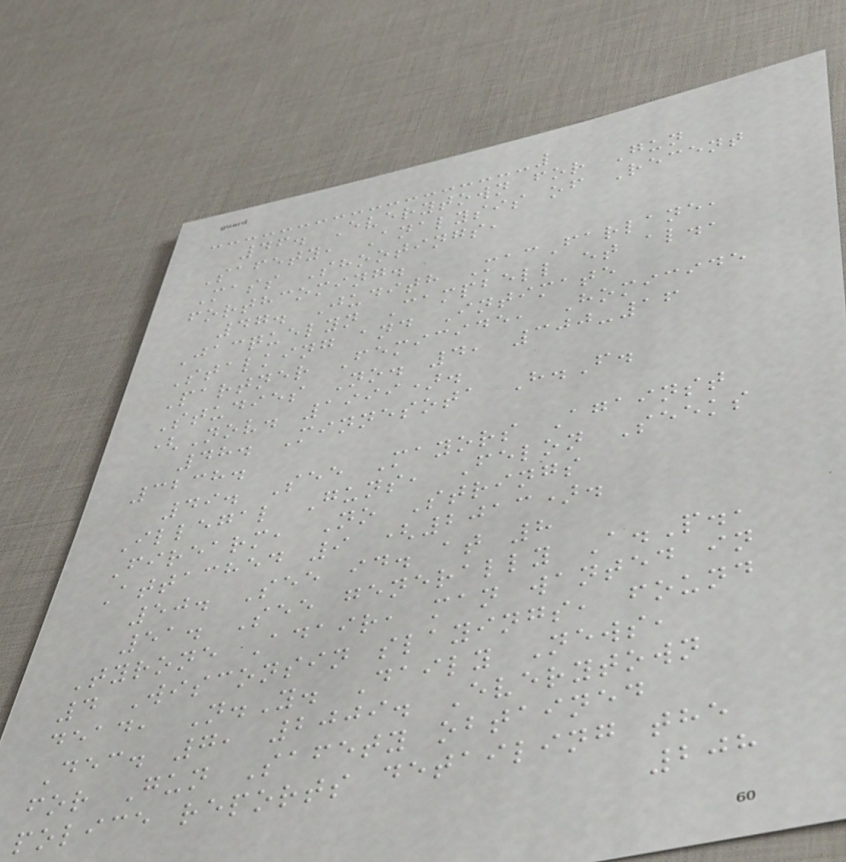46. Everytown for Gun
Safety, Analysis of Recent
Mass Shootings,
forthcoming.
47. Judith MacFarlane,
Jacquelyn Campbell et al.,
Stalking and Intimate
Partner Femicide, Homicide
Studies No. 4, 300-16
(Nov. 1999).
48. Minnesota H.F.
3238.
49. See Mayors Against
Illegal Guns, Felon Seeks
Firearm, No Strings
Attached 9 (2013).
50. See id. at 8
51. See generally A.P.,
Tyrone Adair, man wanted in
4 Wisconsin slayings, found
dead, N.Y. Daily News,
Dec. 7, 2009. Everytown
for Gun Safety obtained
police reports detailing the
208
